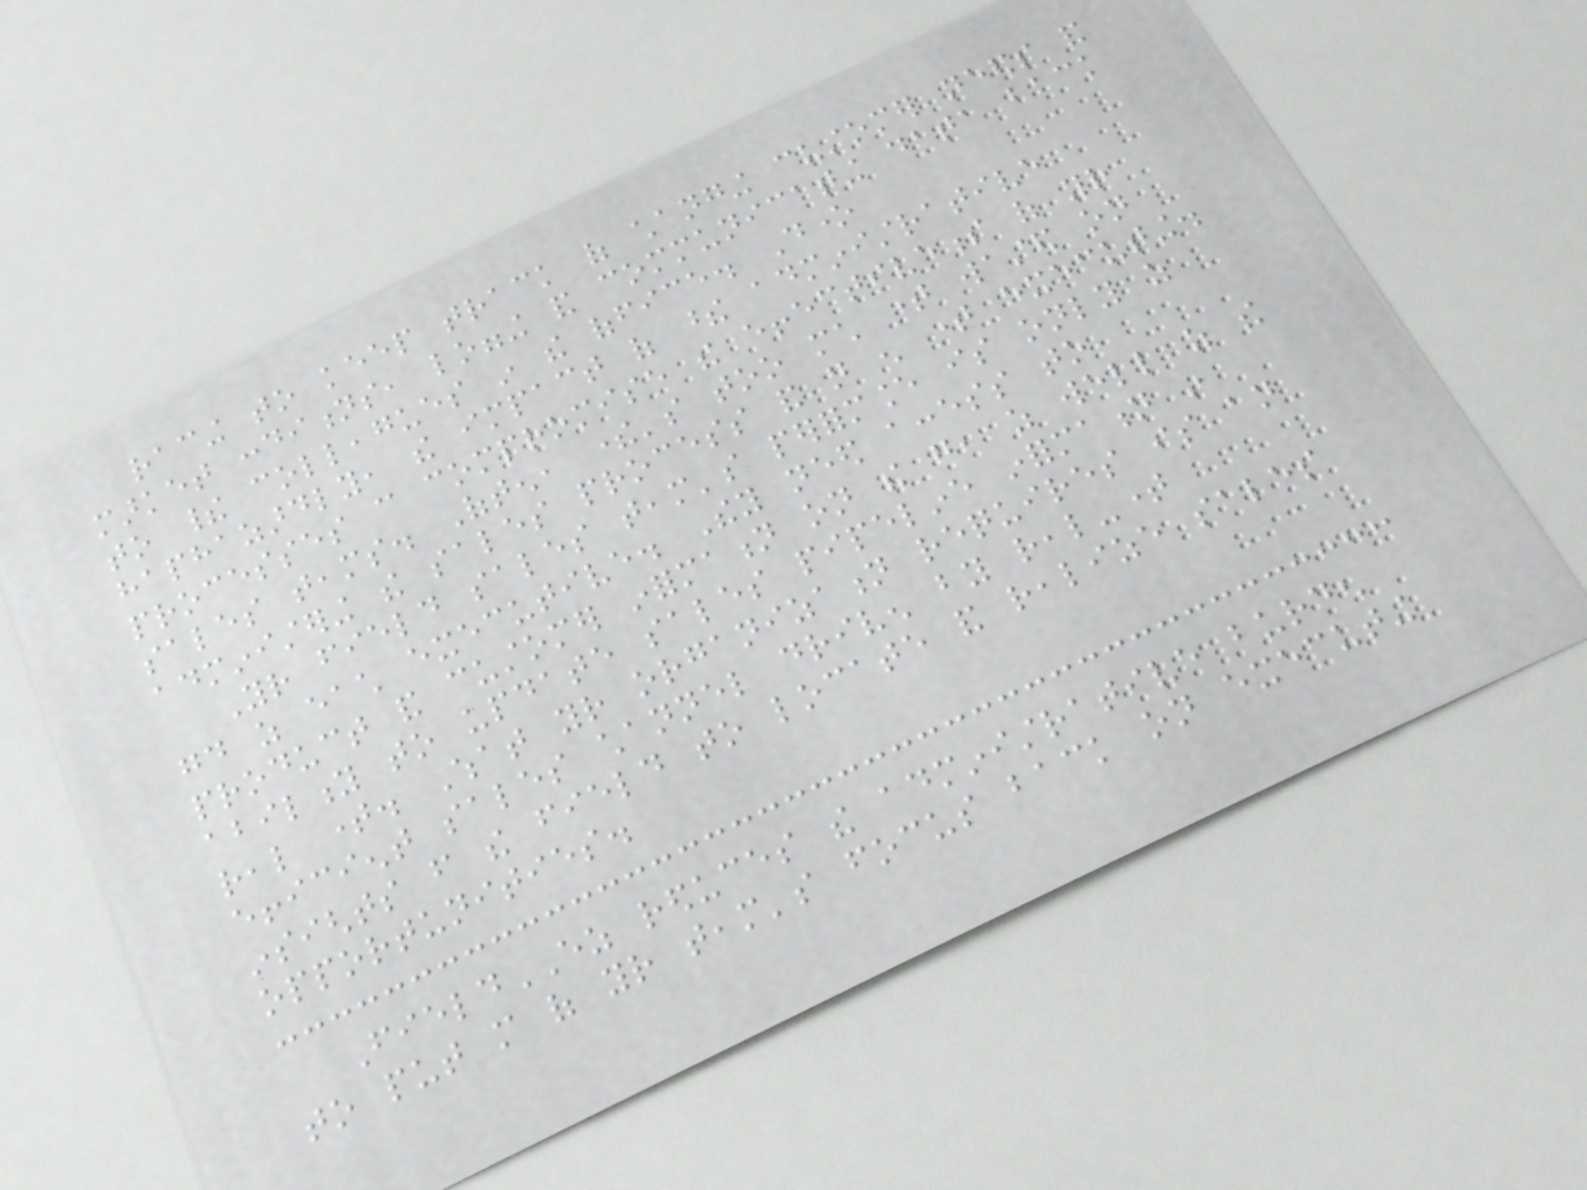racing to keep track of changing customer needs and
market conditions, logging and communicating data back
to their colleagues in the office. Done
haphazardly, the impact of these administrative
processes can compromise the effectiveness of your
sales teams. Often, there's too much time wasted on
administering the sales process and not enough time executing.
Your field sales team's performance is only as
good as each executive. They need access to
product and customer information on the go, as well as the
ability to update sales pipeline information in
real time. What your organization requires is an
efficient sales channel driven by real-time
insights from the field to locate and realize sales
opportunities.
FieldEZ reduces the administrative burden
to put more of your team's focus back on executing
